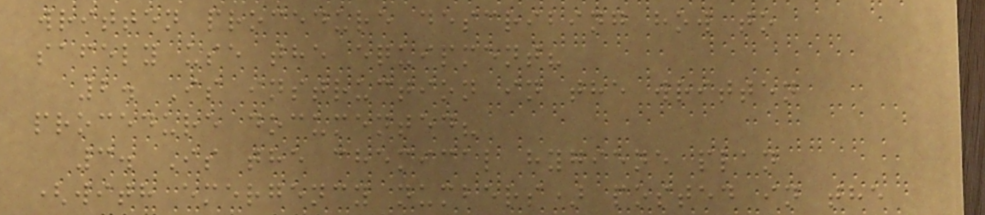written procedure describing how to
safely use the equipment?
2. Is instruction in the written
procedure documented?
3. Is the chemical hygiene plan
(with emergency numbers) posted in the
